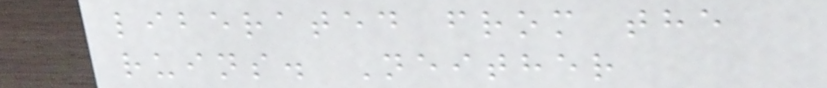liberated from the
ruins. Neither
